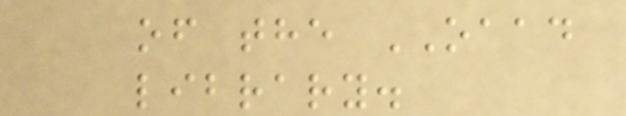of the OAAD
library.
